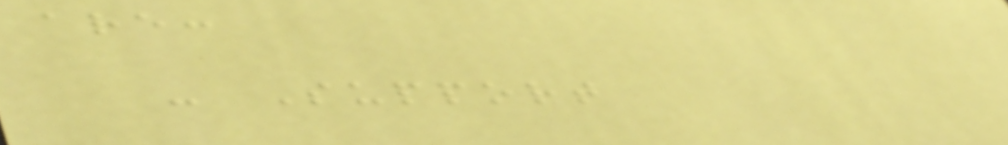are:
- Support
